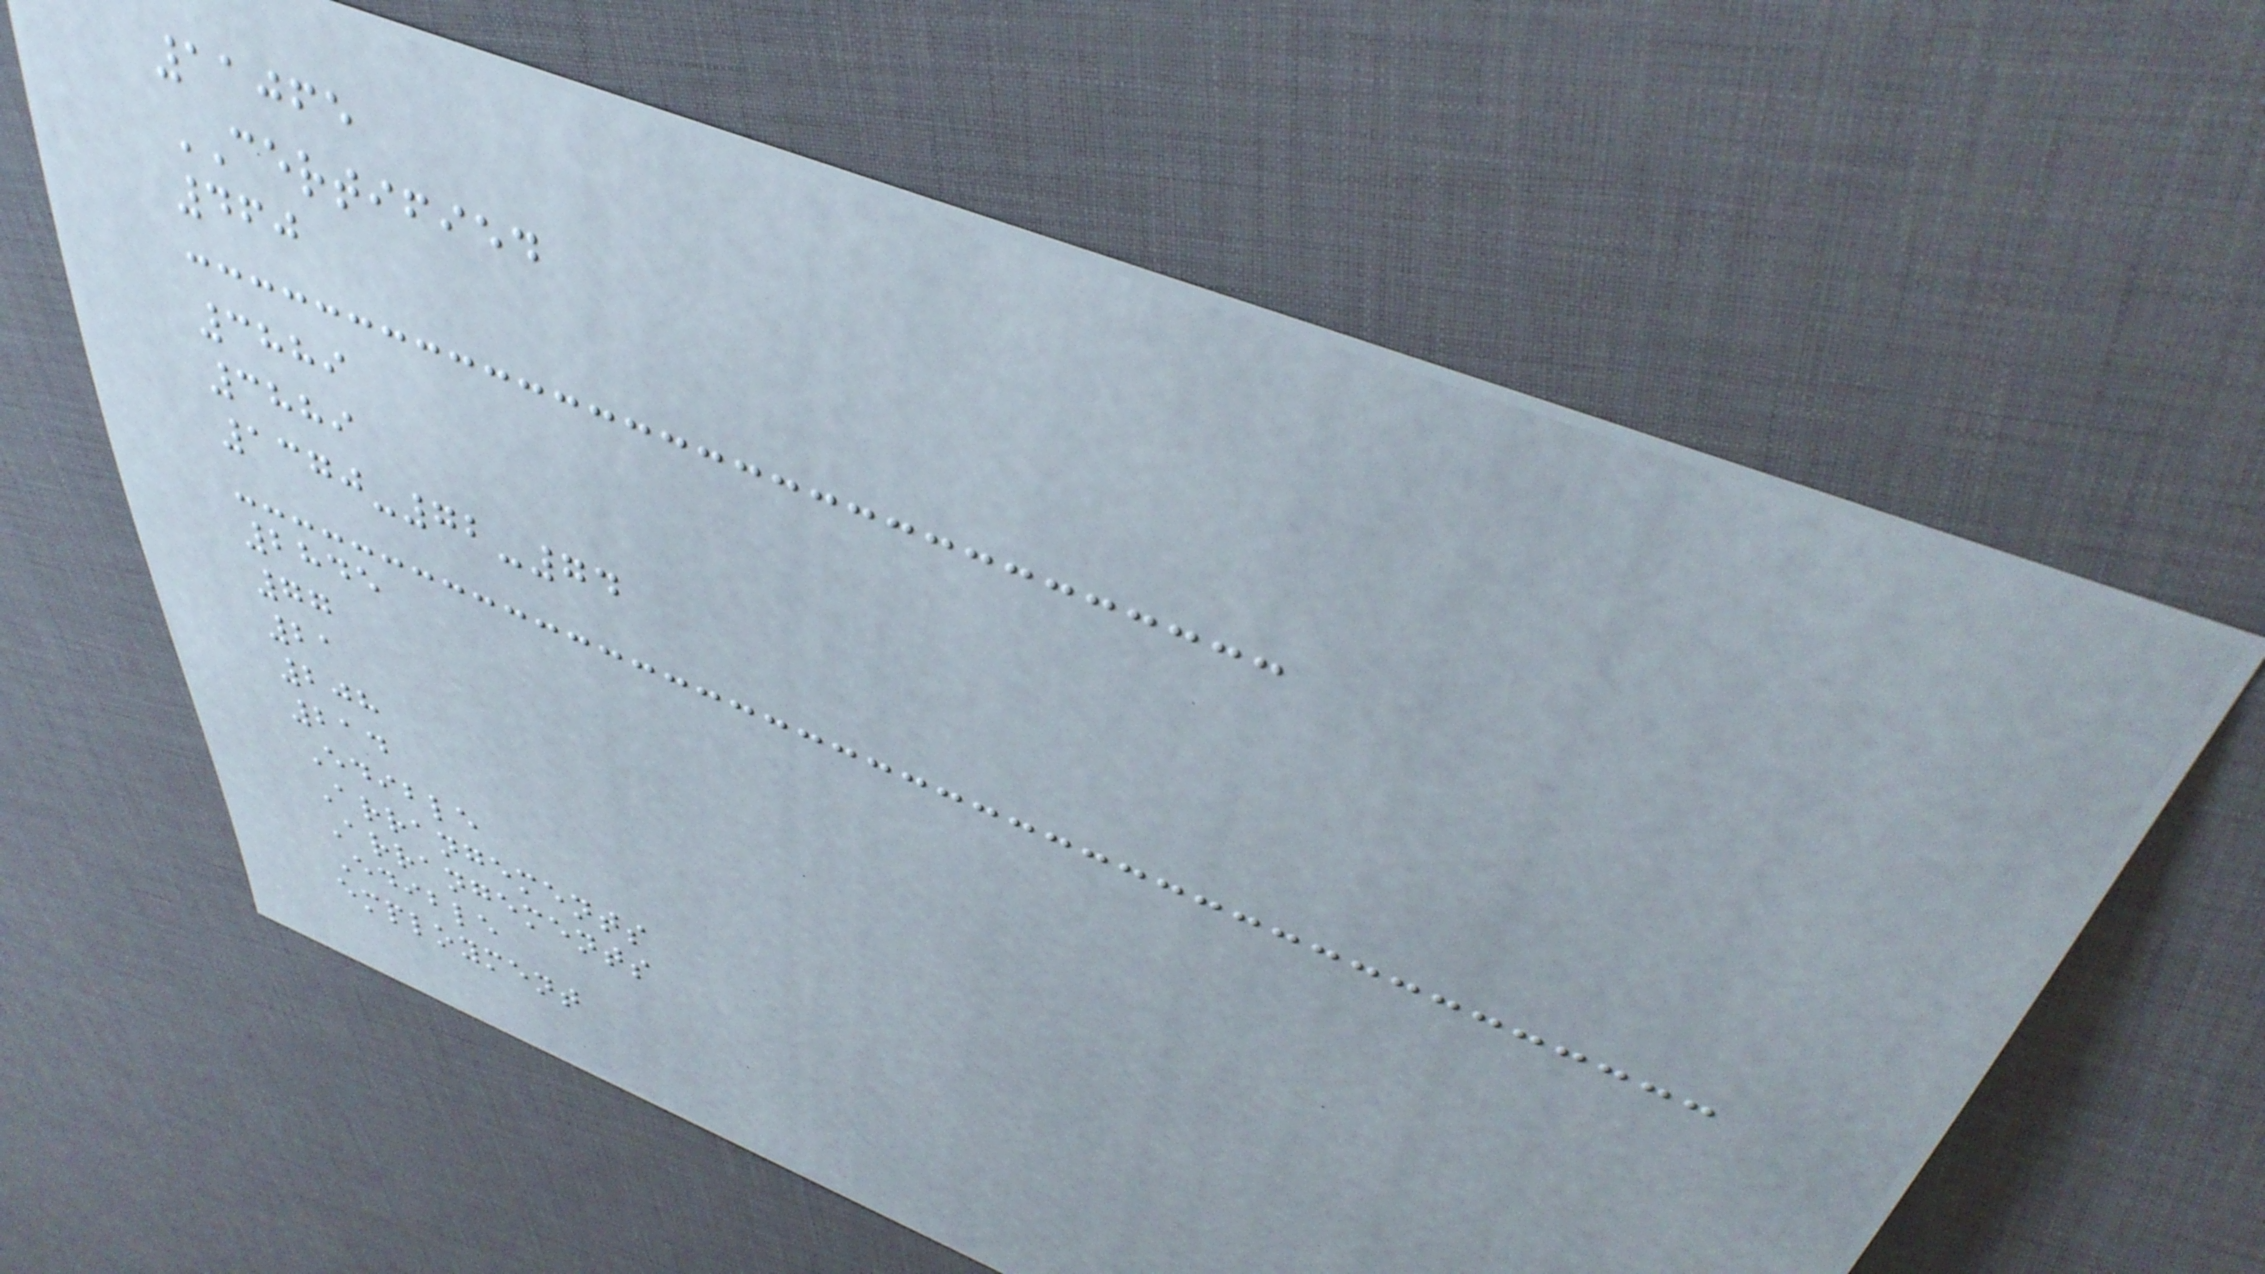11065
CERTIFIED
460
3889
3889
1370-72-74
2845
77
21
208
214
Edible
Arrangements
Arrangements
Edible
employment
